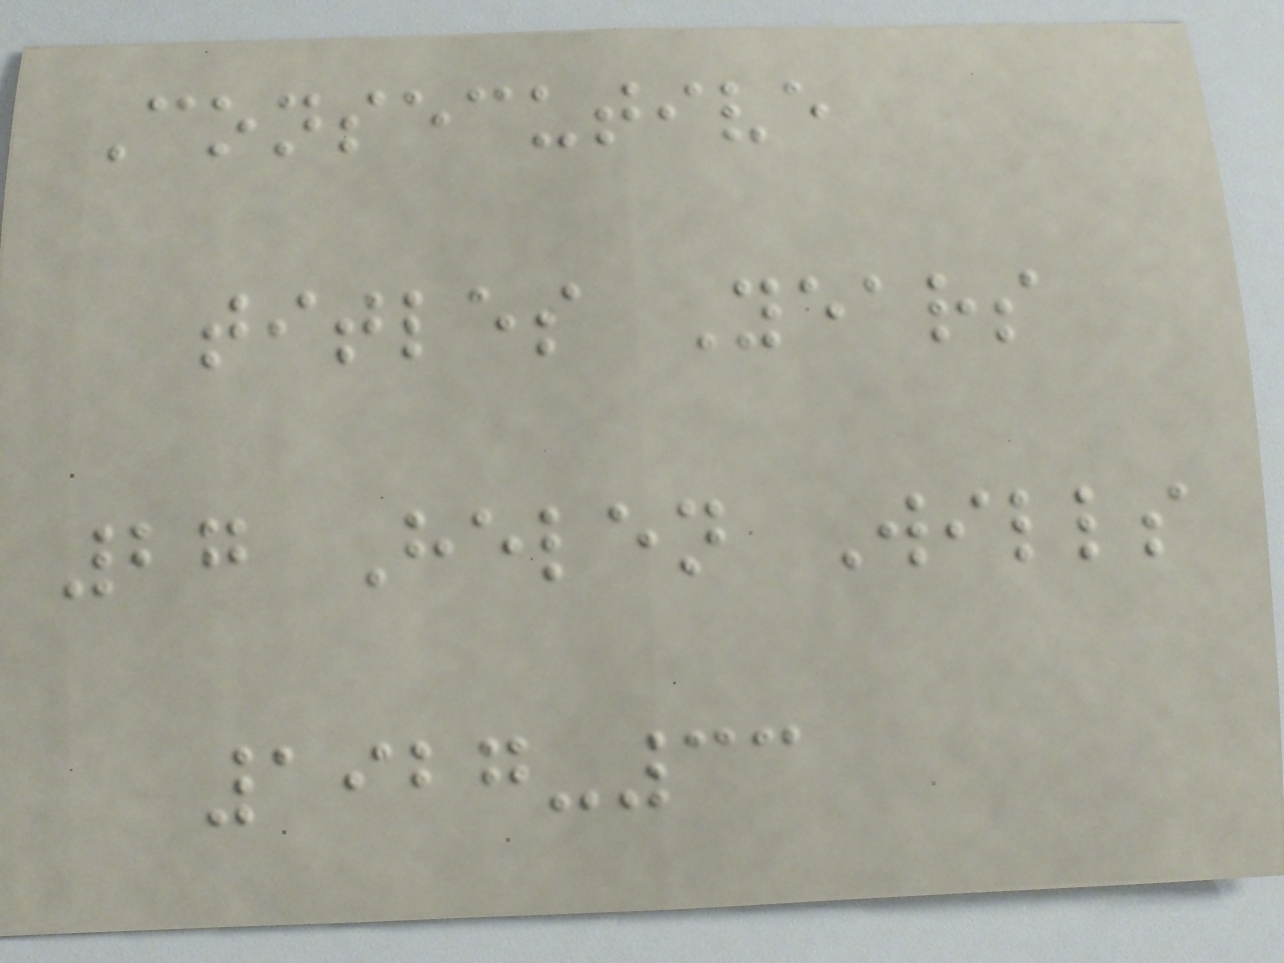Consecutive
titles Years
27 Helen Wills
1927-33
